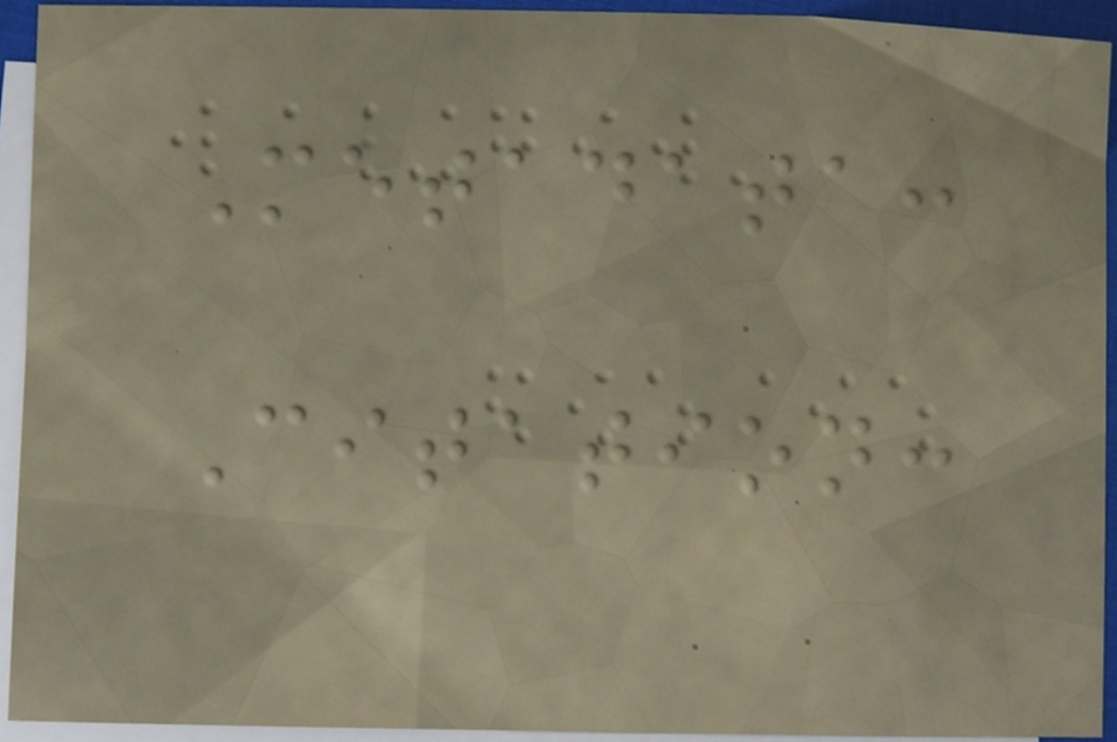Metadata:
Citation:
